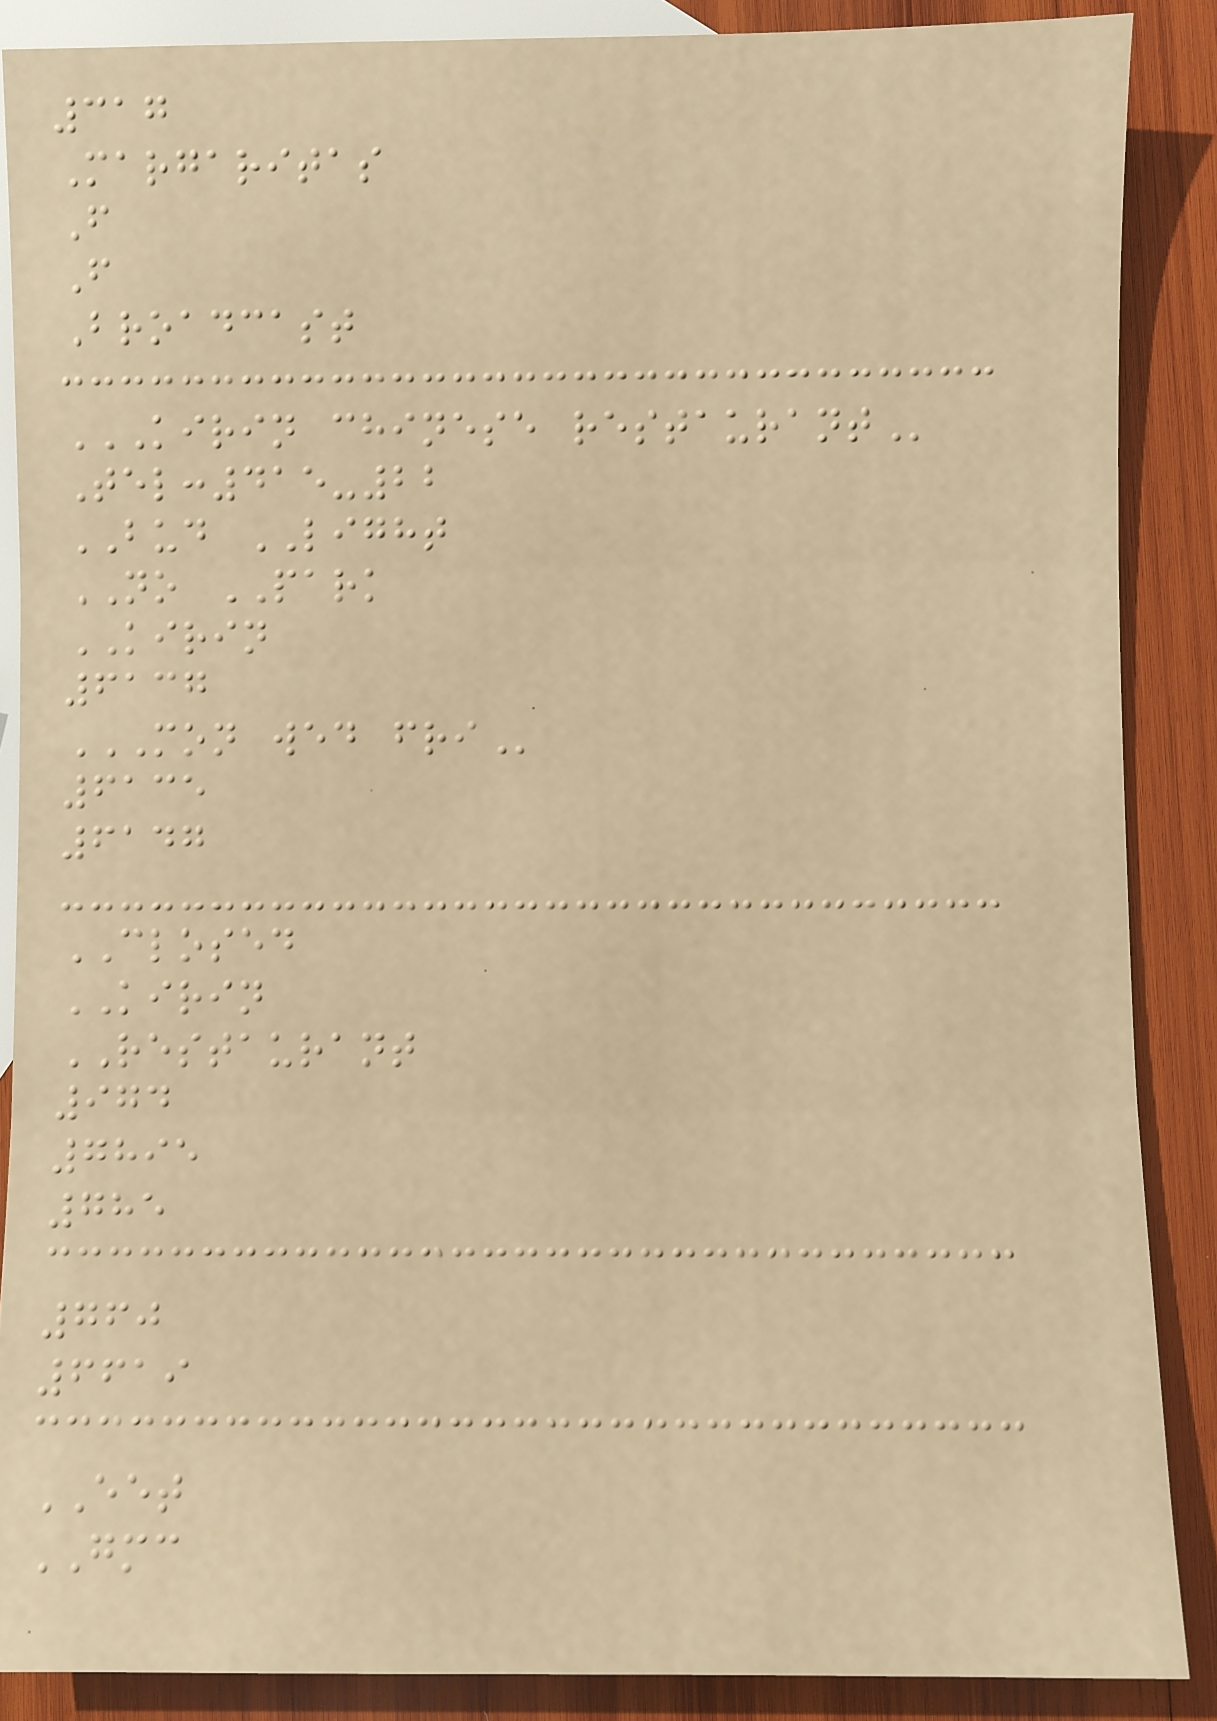317
Margaritas
F
F
Broadcast
KIRIN CHINESE RESTAURANT
Tel:415-22
BUD LIGHT
NO PARK
KIRIN
6137
MON WED FRI
6135
6147
CLOSED
KIRIN
RESTAURANT
974
7895
785
760
6619
EET
GMC
